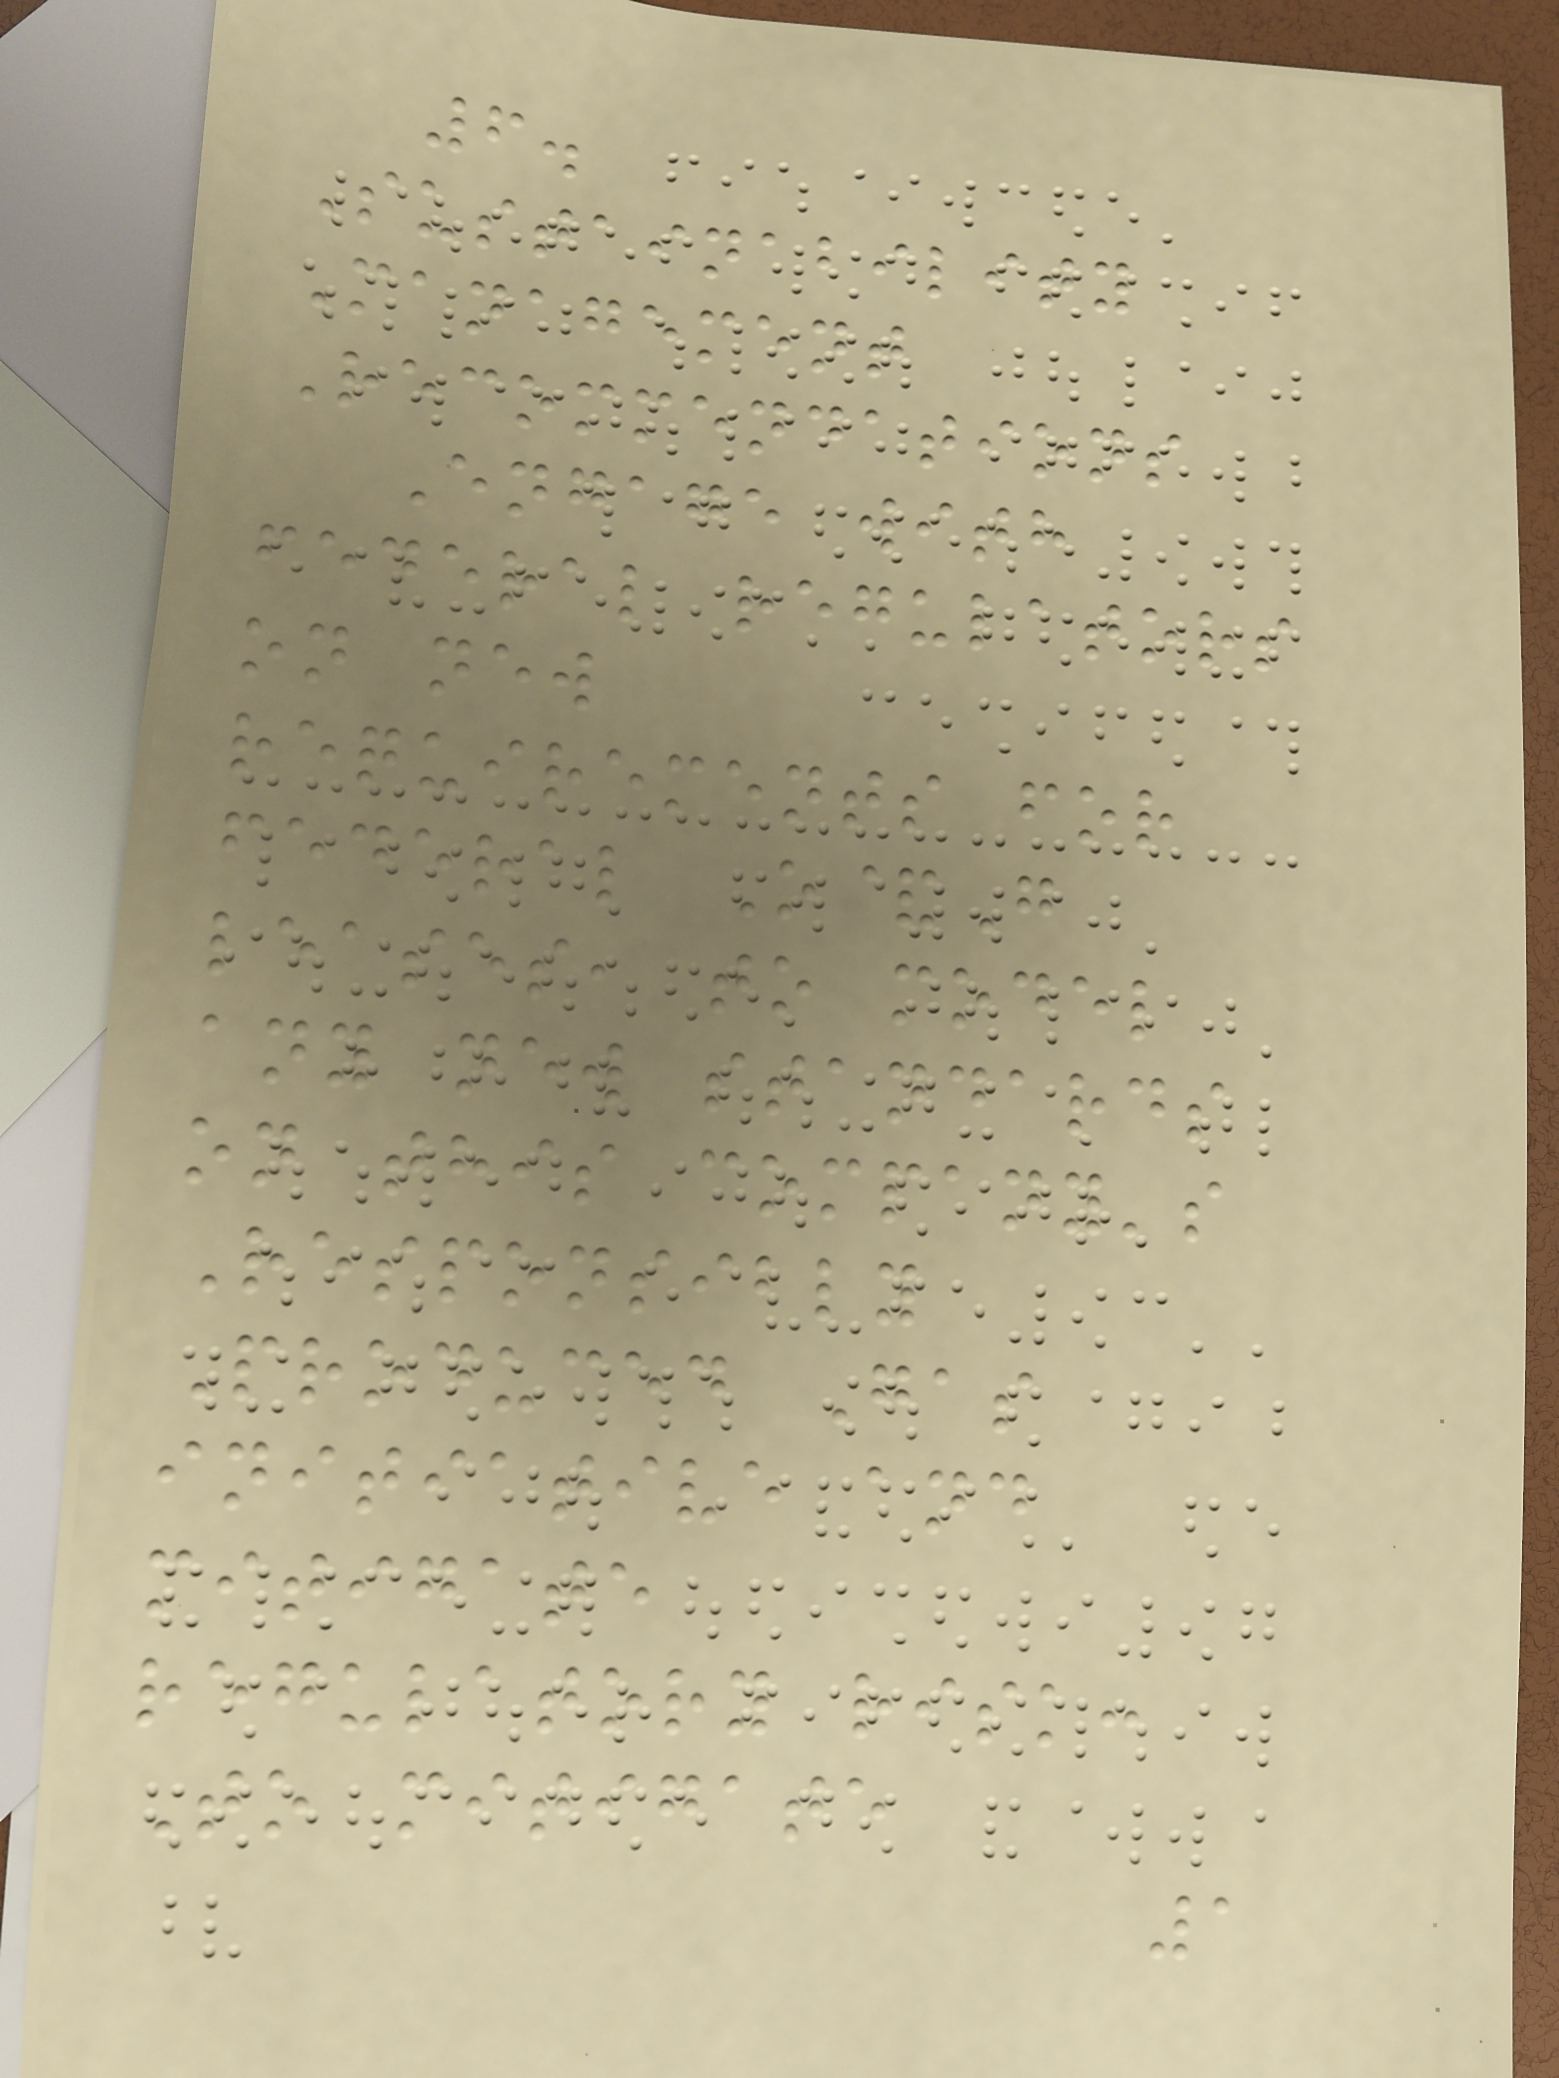6.
Sustainability
Management
Recommendations
Engage with
federal regulators
on new
requirements for
federal O&G
leases, to model
any new standards
on this company's
Responsibly
Produced Gas
initiative and
mitigate
regulatory risk:
To mitigate
1
